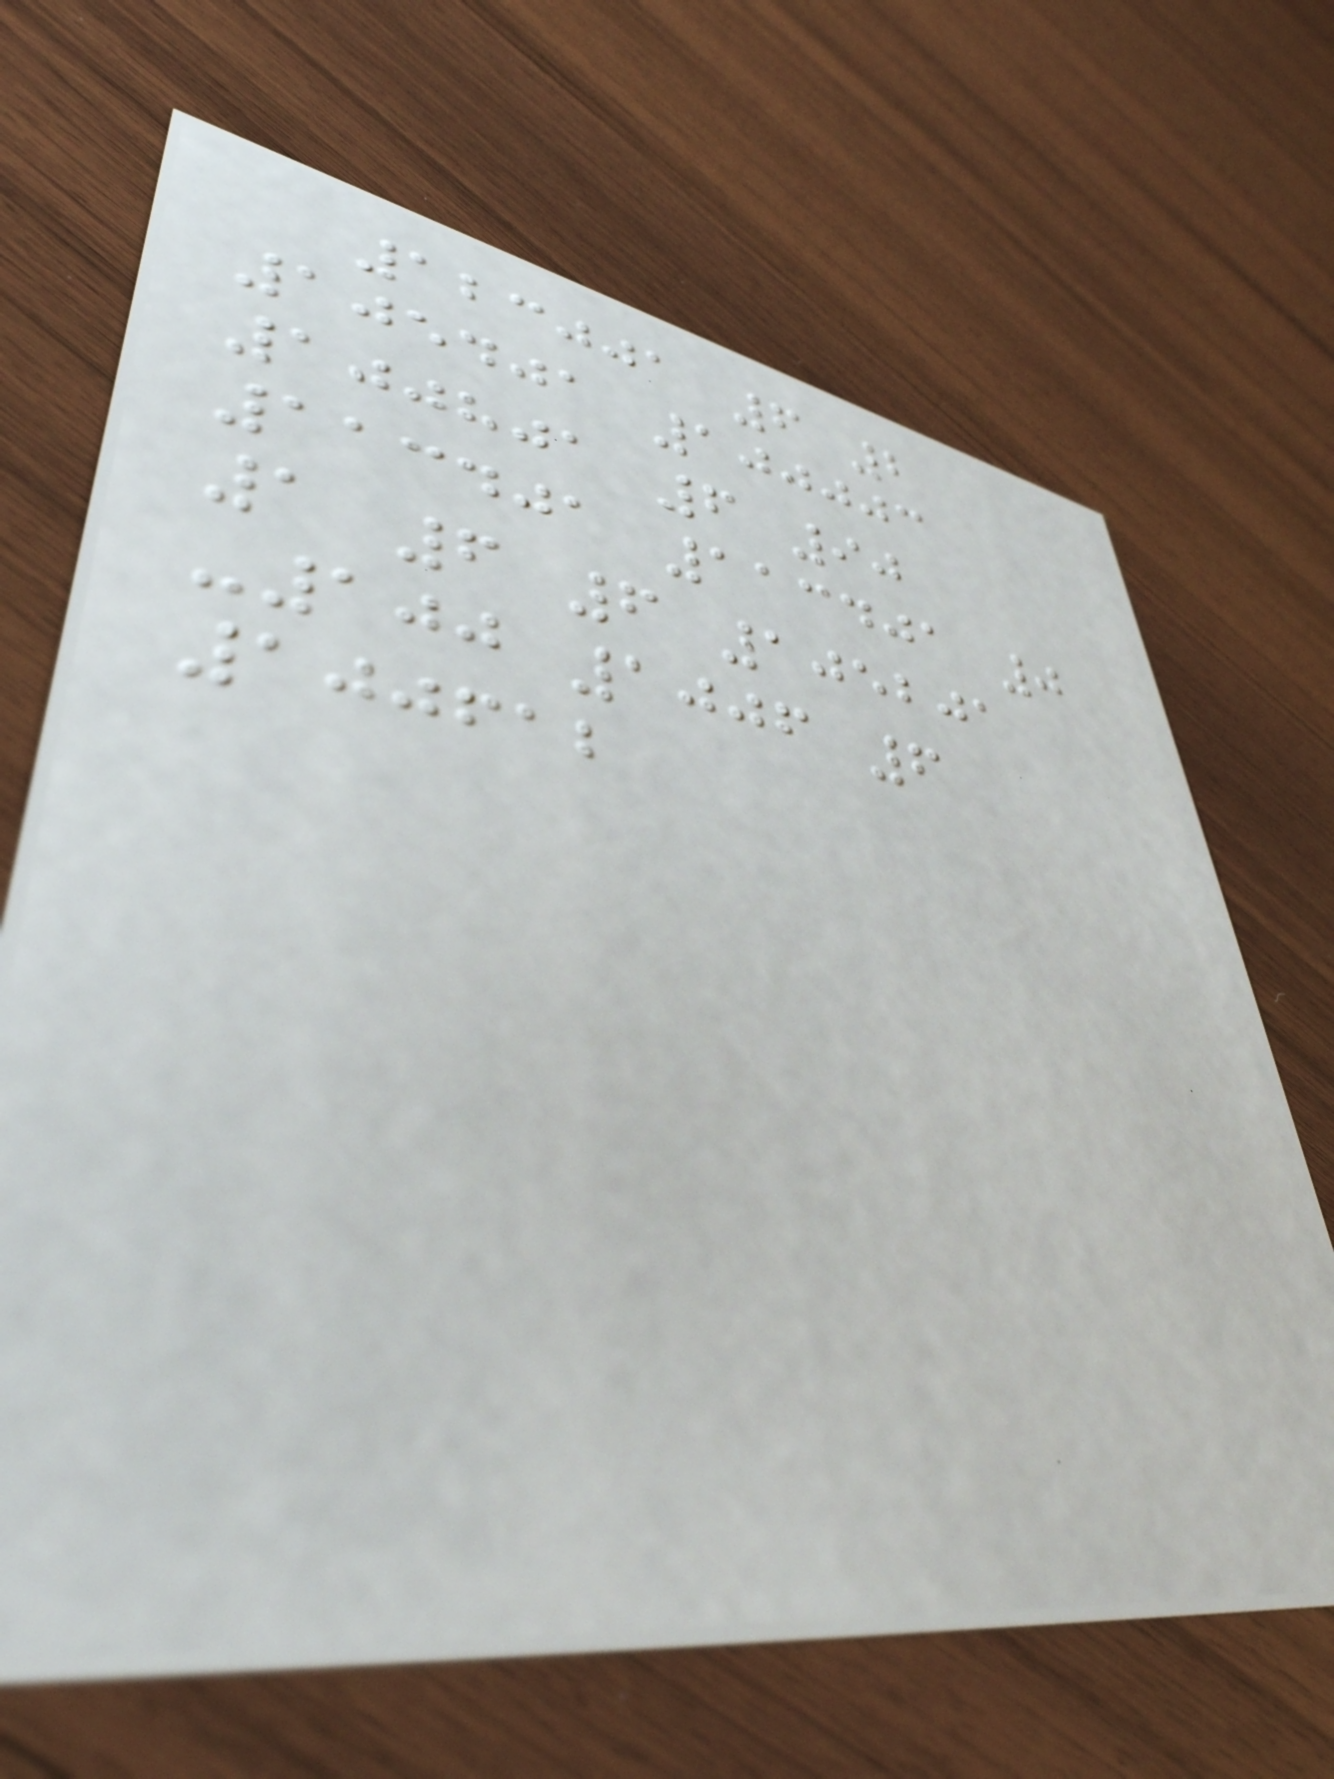123001 6 2
105401 100003
100801 6 90
113401 113401 0
1 6 6 105201
-100 1006 6
100612
